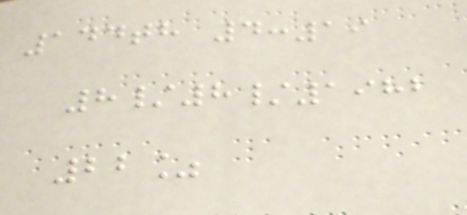144th 4:19
8/8/1982
22%
